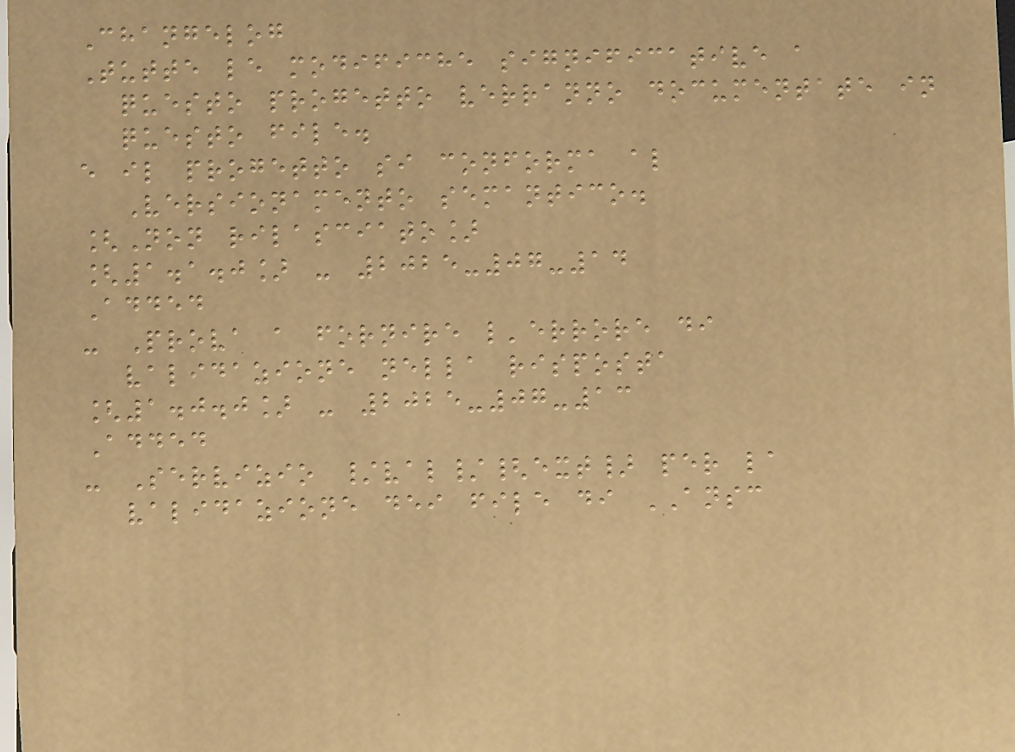Changelog
Tutte le modifiche significative a
questo progetto verranno documentate in
questo file.
e il progetto si conforma al
Versionamento semantico.
[Non rilasciato]
[1.1.0] - 2025-07-14
Added
- Prova a fornire l'errore di
validazione nella risposta
[1.0.0] - 2025-07-13
Added
- Servizio /val/{ext} per la
validazione dei file di ANSC
